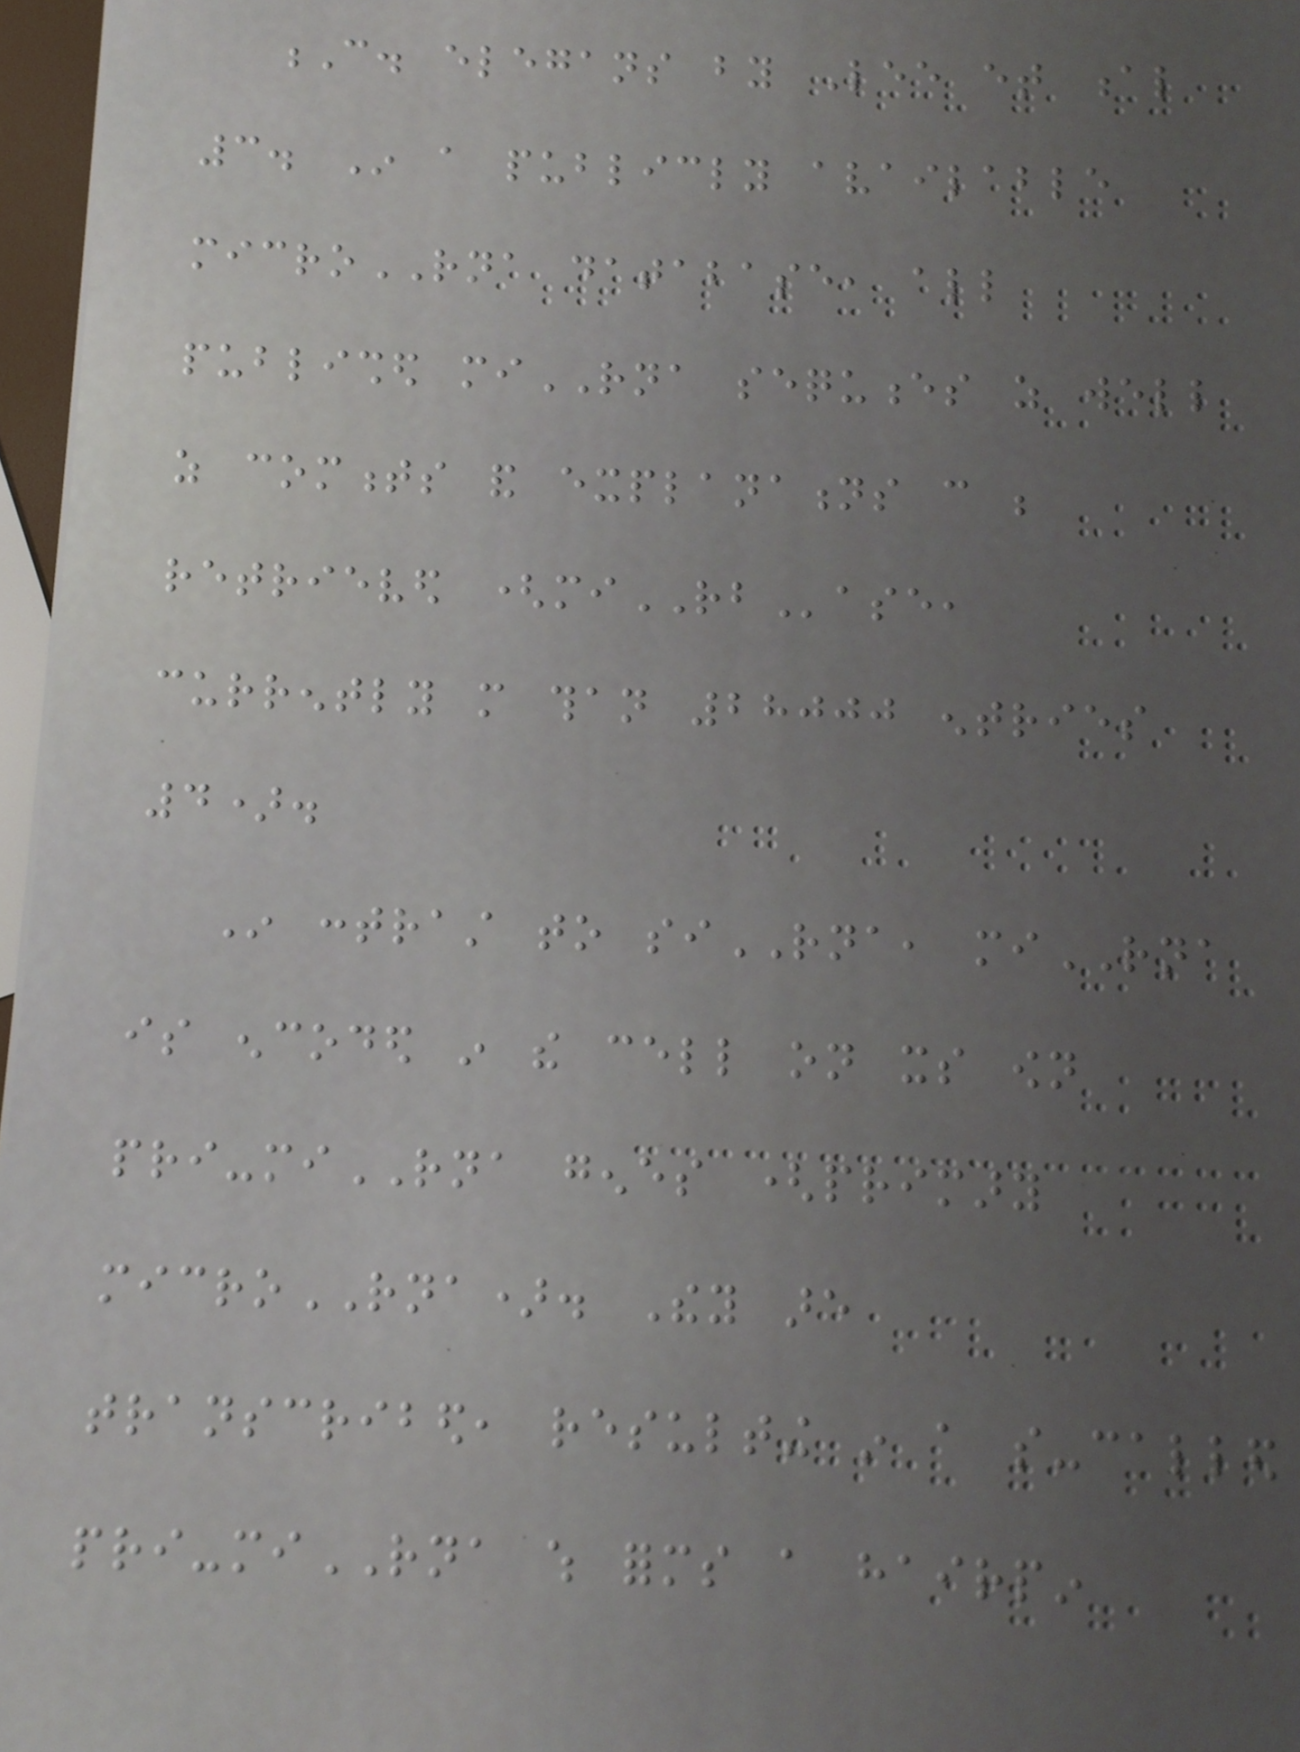C. elegans by Lee et al
3. In a publicly available
microRNA database, all
published miRNA sequences as well
as comments and explanations can be
retrieved (miRBase,
currently more than 28000 entries
4).
In contrast to siRNA, miRNA
is encoded in the cell on its own
pri-miRNA genes (primary
microRNA). They are
transcribed, resulting in a so-called
pri-miRNA which forms a hairpin
